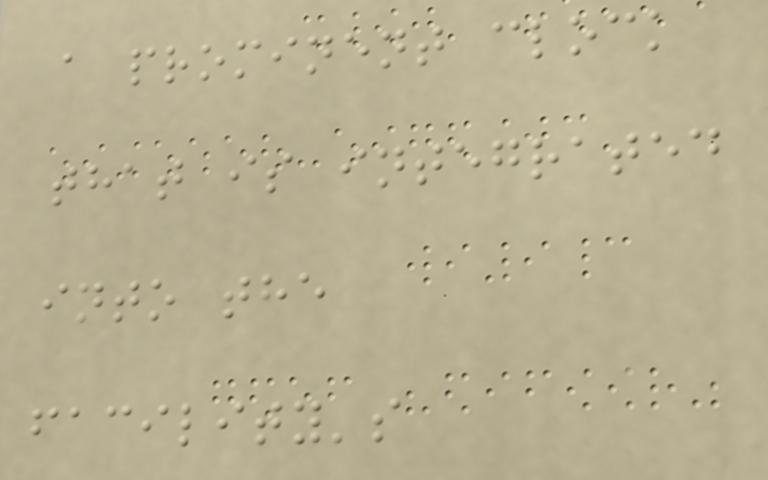a prominent clock
that is integrated
into the
facility's
